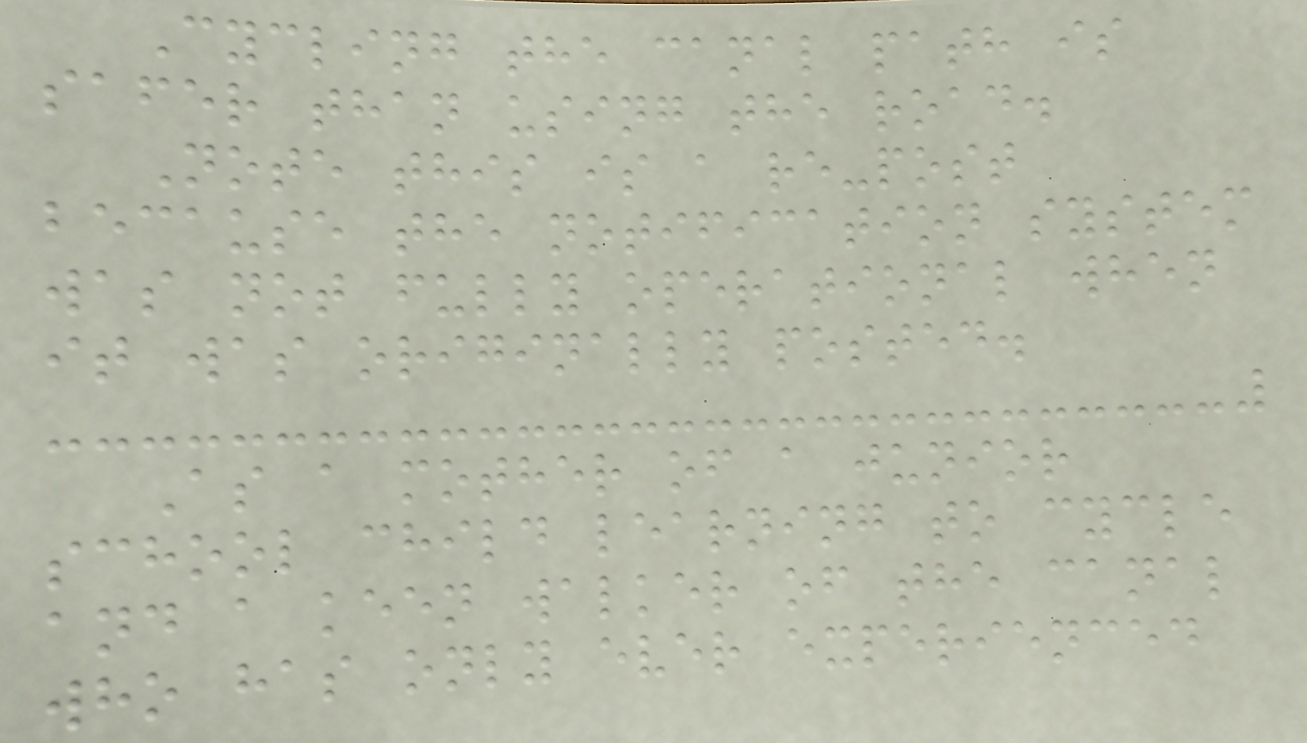Cycling the canal path is
safer than using the road.
Note this is a re-post
because the notification system
was not fully operational when
it was originally posted.
As a mother of a junior
school child learning to cycle
and a keen walker of the canal
who has only ever experienced
